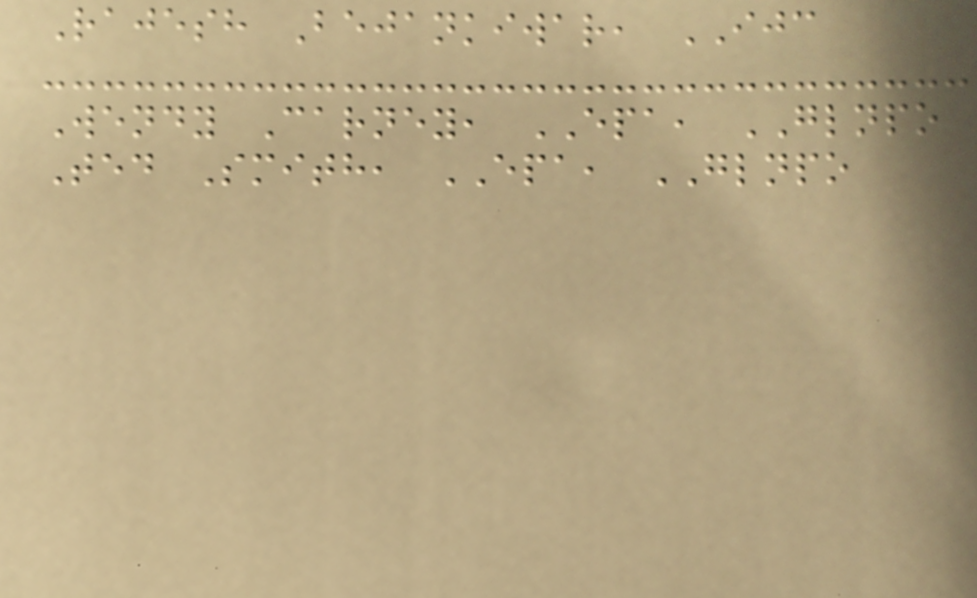Rajesh Bejankiwar, IJC
Wendy Carney, EPA, GLNPO
Ted Smith, EPA, GLNPO
